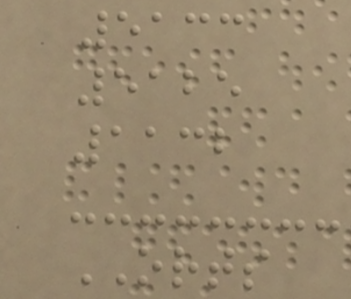5133
5125
1132
ORTS
